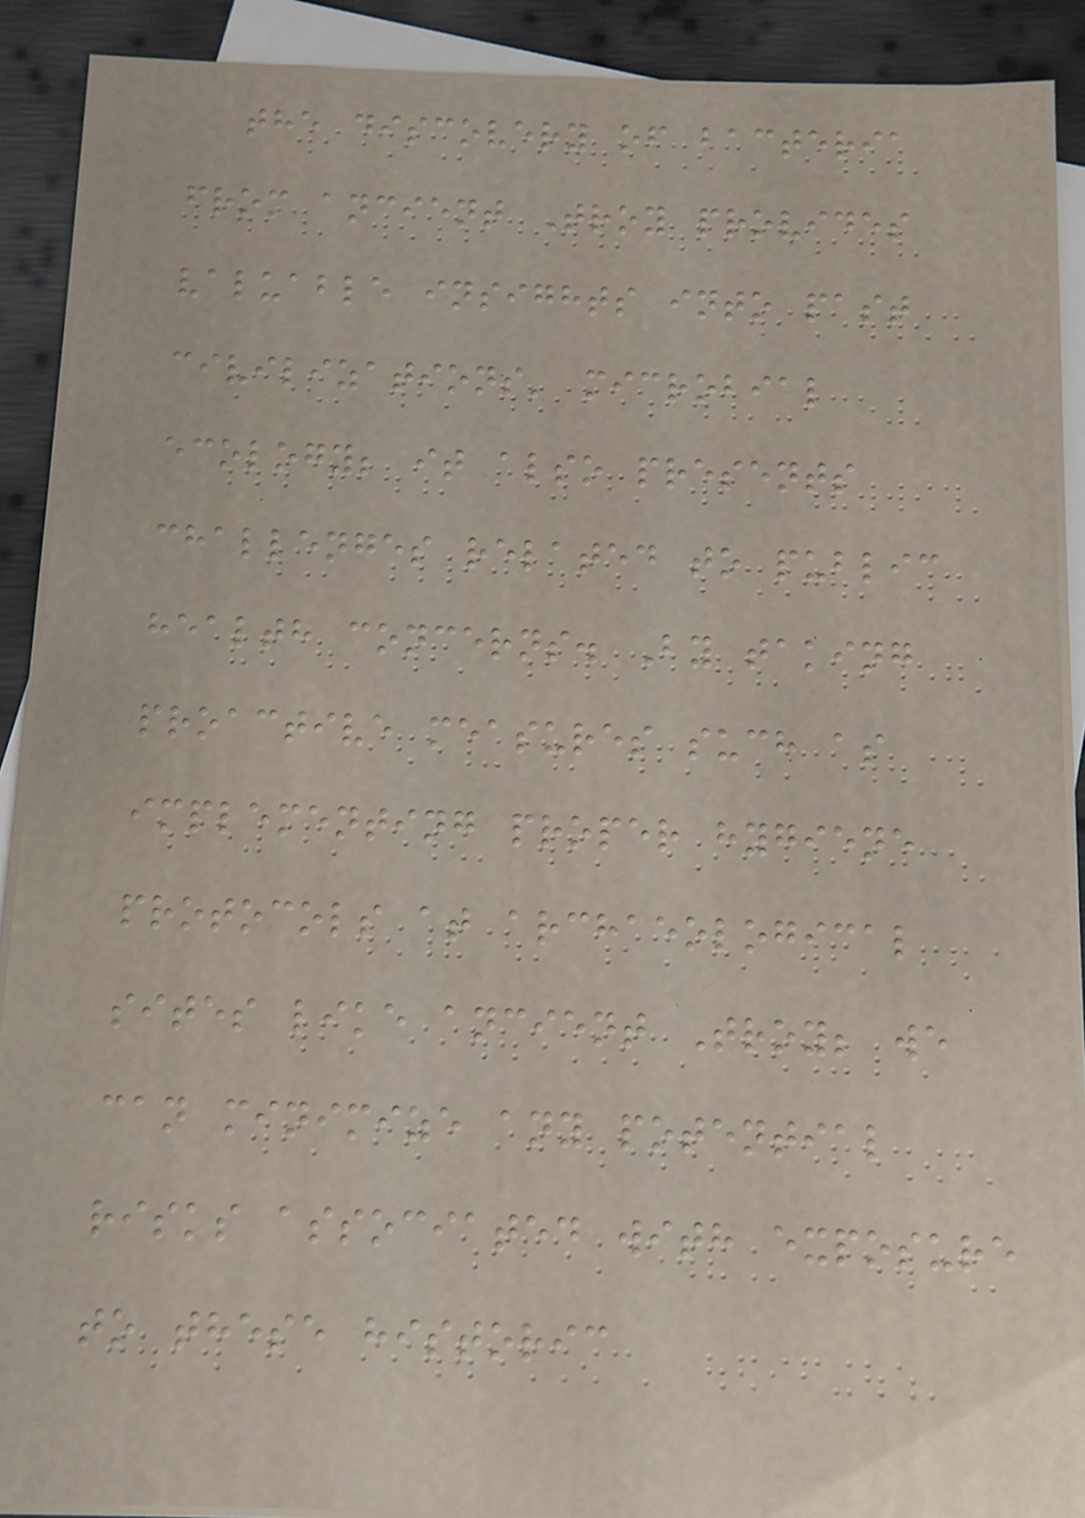the discovery of bacteria
from ancient Troy provides
valuable insights into past
civilizations' microbial
ecology; it also presents
challenges related to public
health concerns. By taking
proactive measures such as
implementing proper hygiene
protocols at archaeological
sites like ancient Troy; we
can minimize any potential
risks associated with exposure
to these historic
